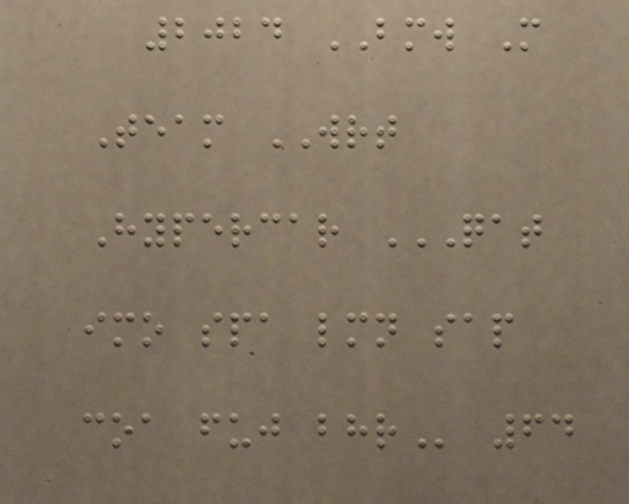2024 BMW M
Team WRT
Hypercar QAT
IMO SPA LMN SAP
COA FUJ BHR 64
